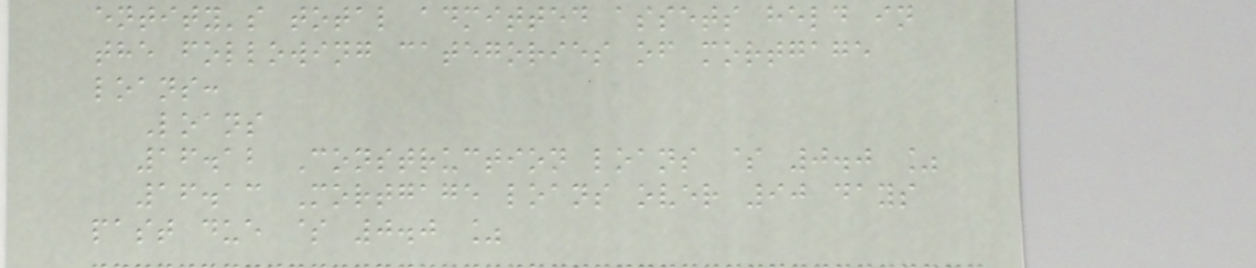entity's total admitted assets held in
the following categories of mortgage
loans:
Loans
16.12 Construction loans $ 0.0 %
16.13 Mortgage loans over 90 days
past due $ 0.0 %
